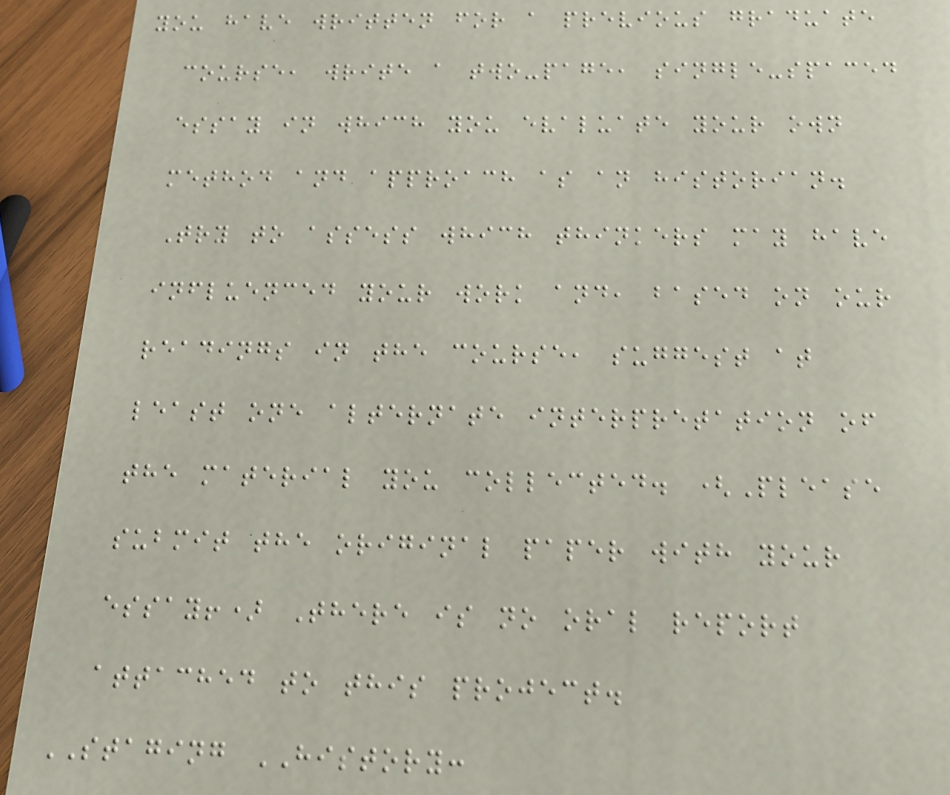you have written for a previous graduate
course, write a two-page, single-spaced
essay in which you evaluate your own
method and approach as an historian.
Try to assess which thinkers may have
influenced your work and, based on our
readings in the course, suggest at
least one alternate interpretation of
the material you collected. (Please
submit the original paper with your
essay!) There is no oral report
attached to this project.
STAGING HISTORY:
